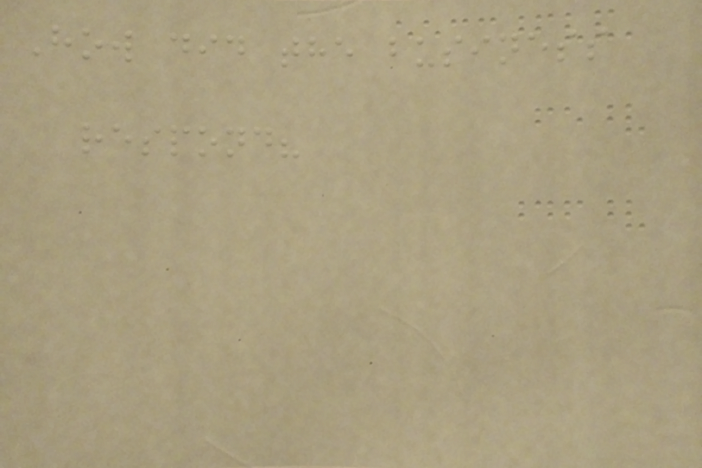How did the business
respond?
